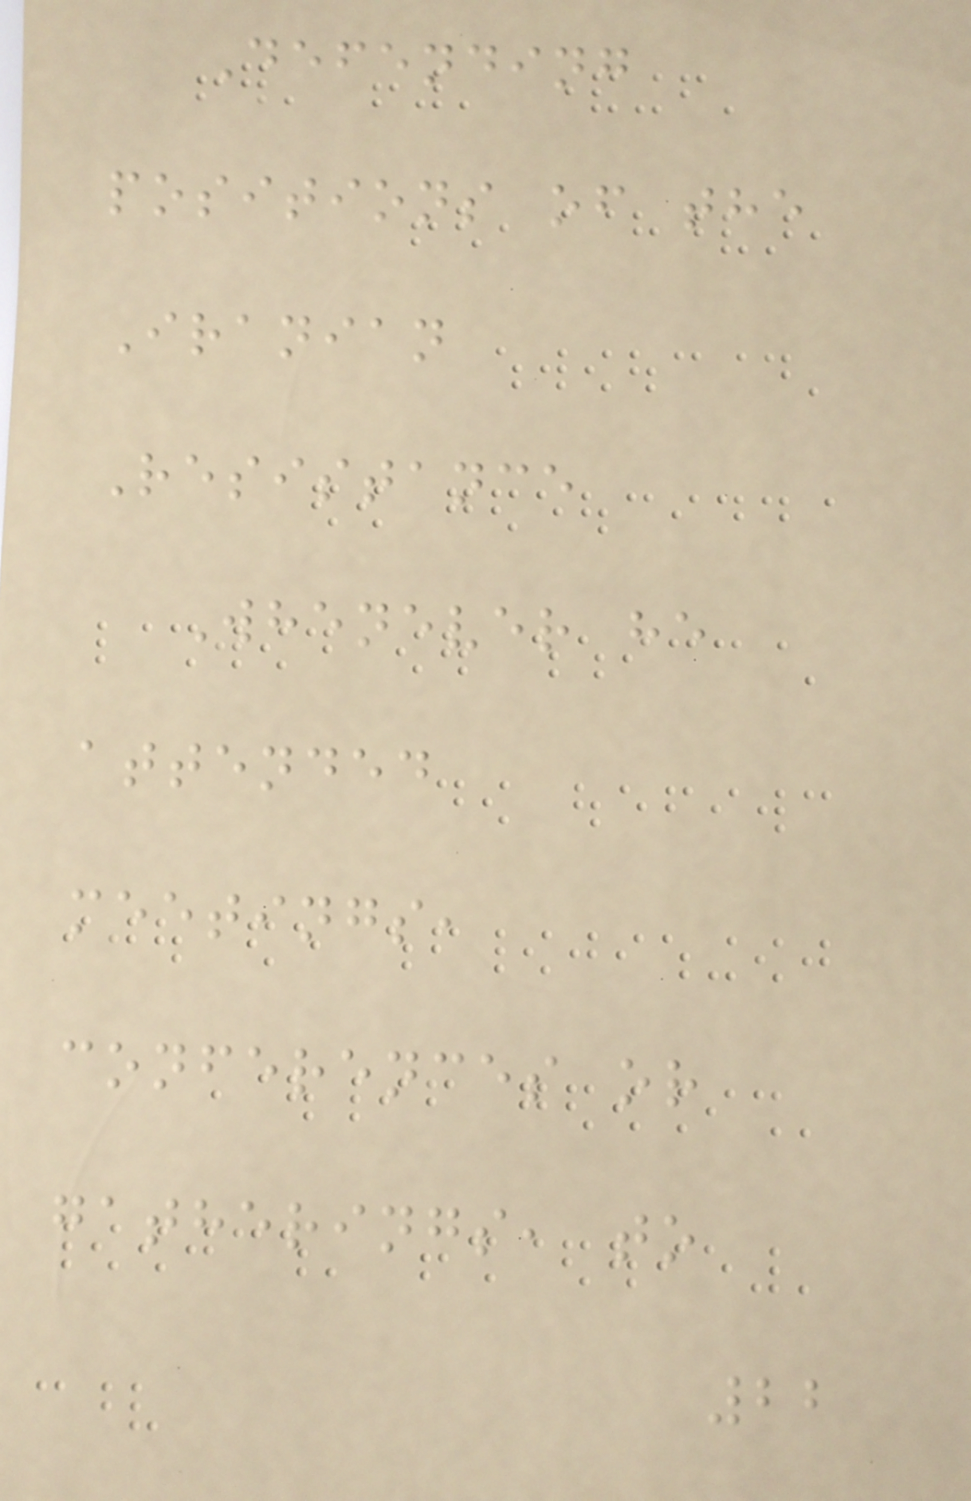Defending
positions of the
Iranian
Resistance
Whenever he
attended
meetings,
conferences or
gatherings, to
22
